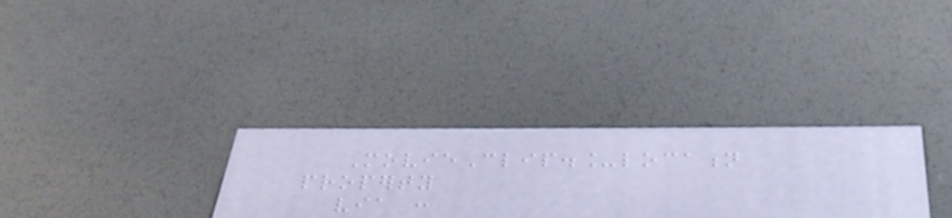MovieClip._location
property
via :
